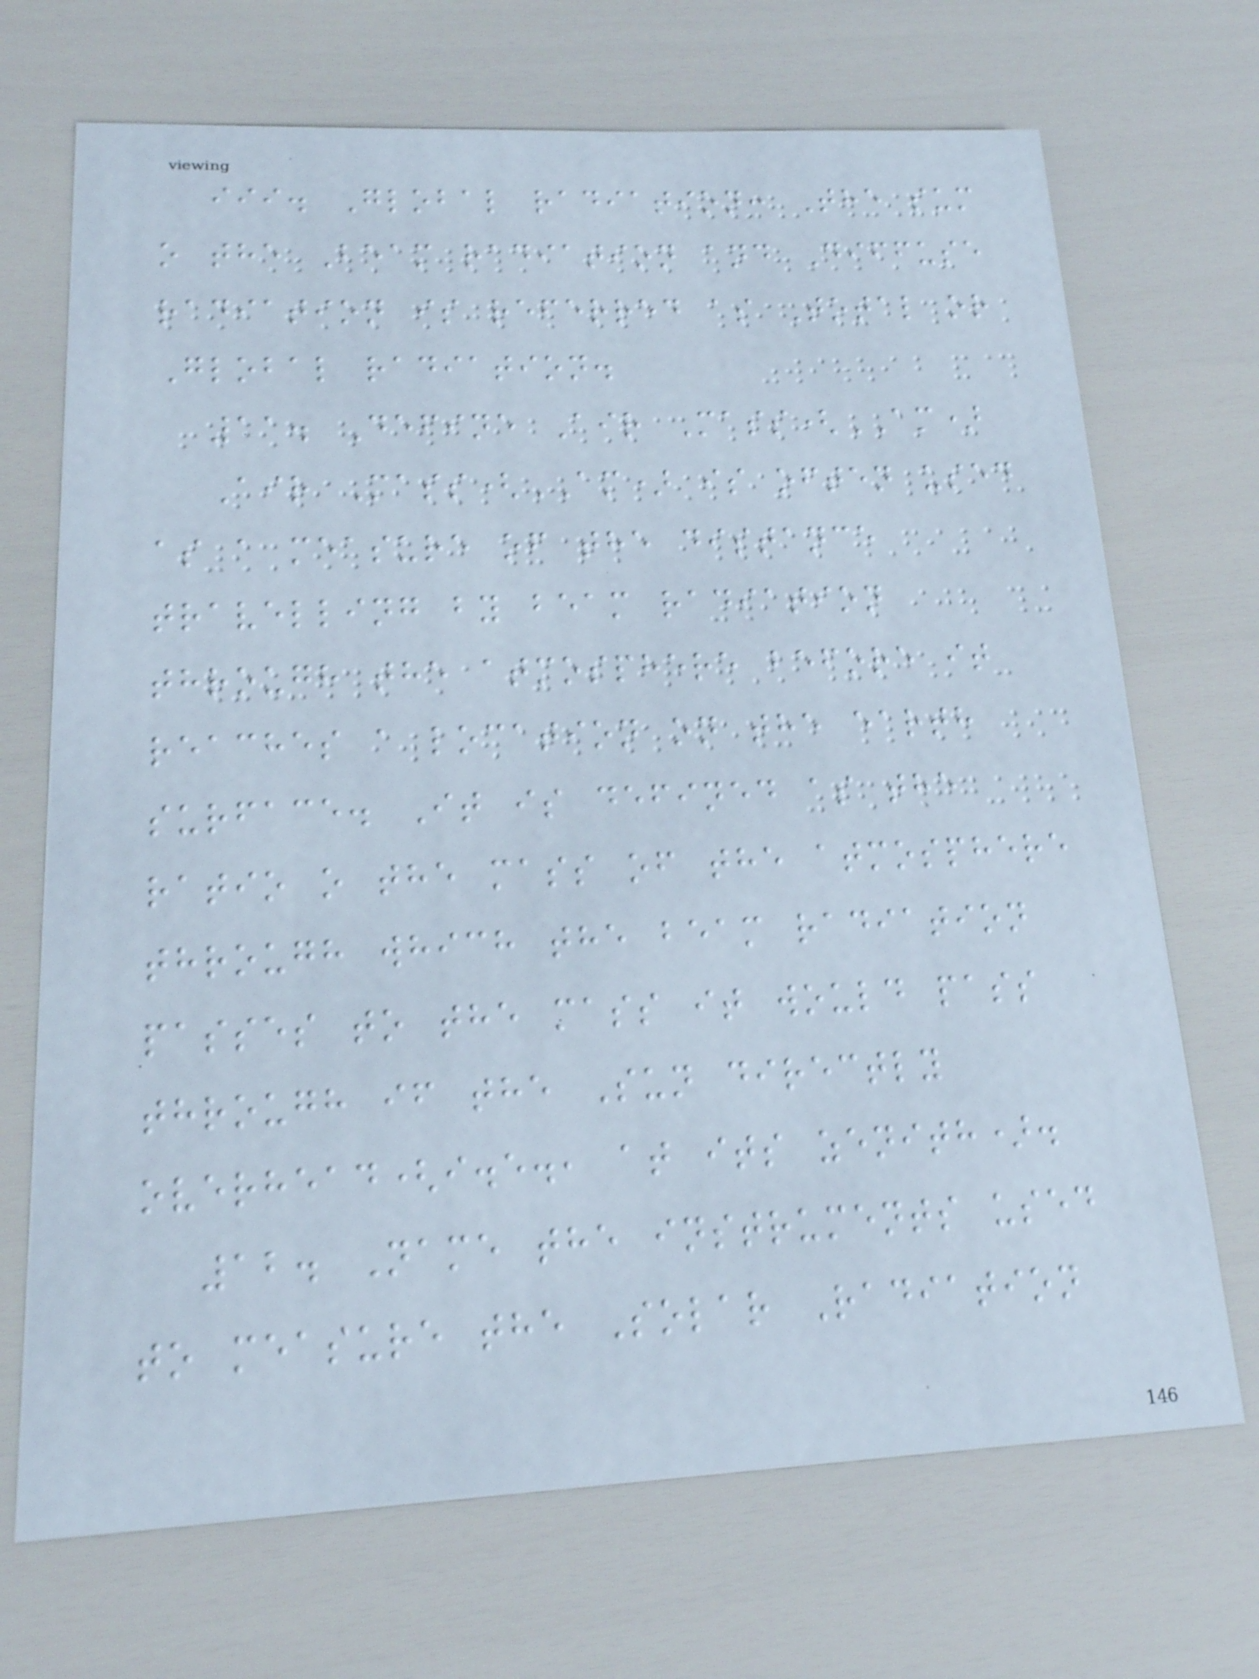iii. Global radiation: The sum
o the Beam radiation and Diffuse
radiation is referred as Total or
Global radiation.
11. Define Air Mass(AM)
Air Mass(AM) is often used
as a measure of the distance
travelling by beam radiation
through the atmosphere before it
reaches a location on the earth
surface. It is defined as the
ratio o the mass of the atmosphere
through which the beam radiation
passes to the mass it would pass
through if the Sun directly
overhead(i.e., at its zenith).
12. Name the instruments used
to measure the Solar Radiation
